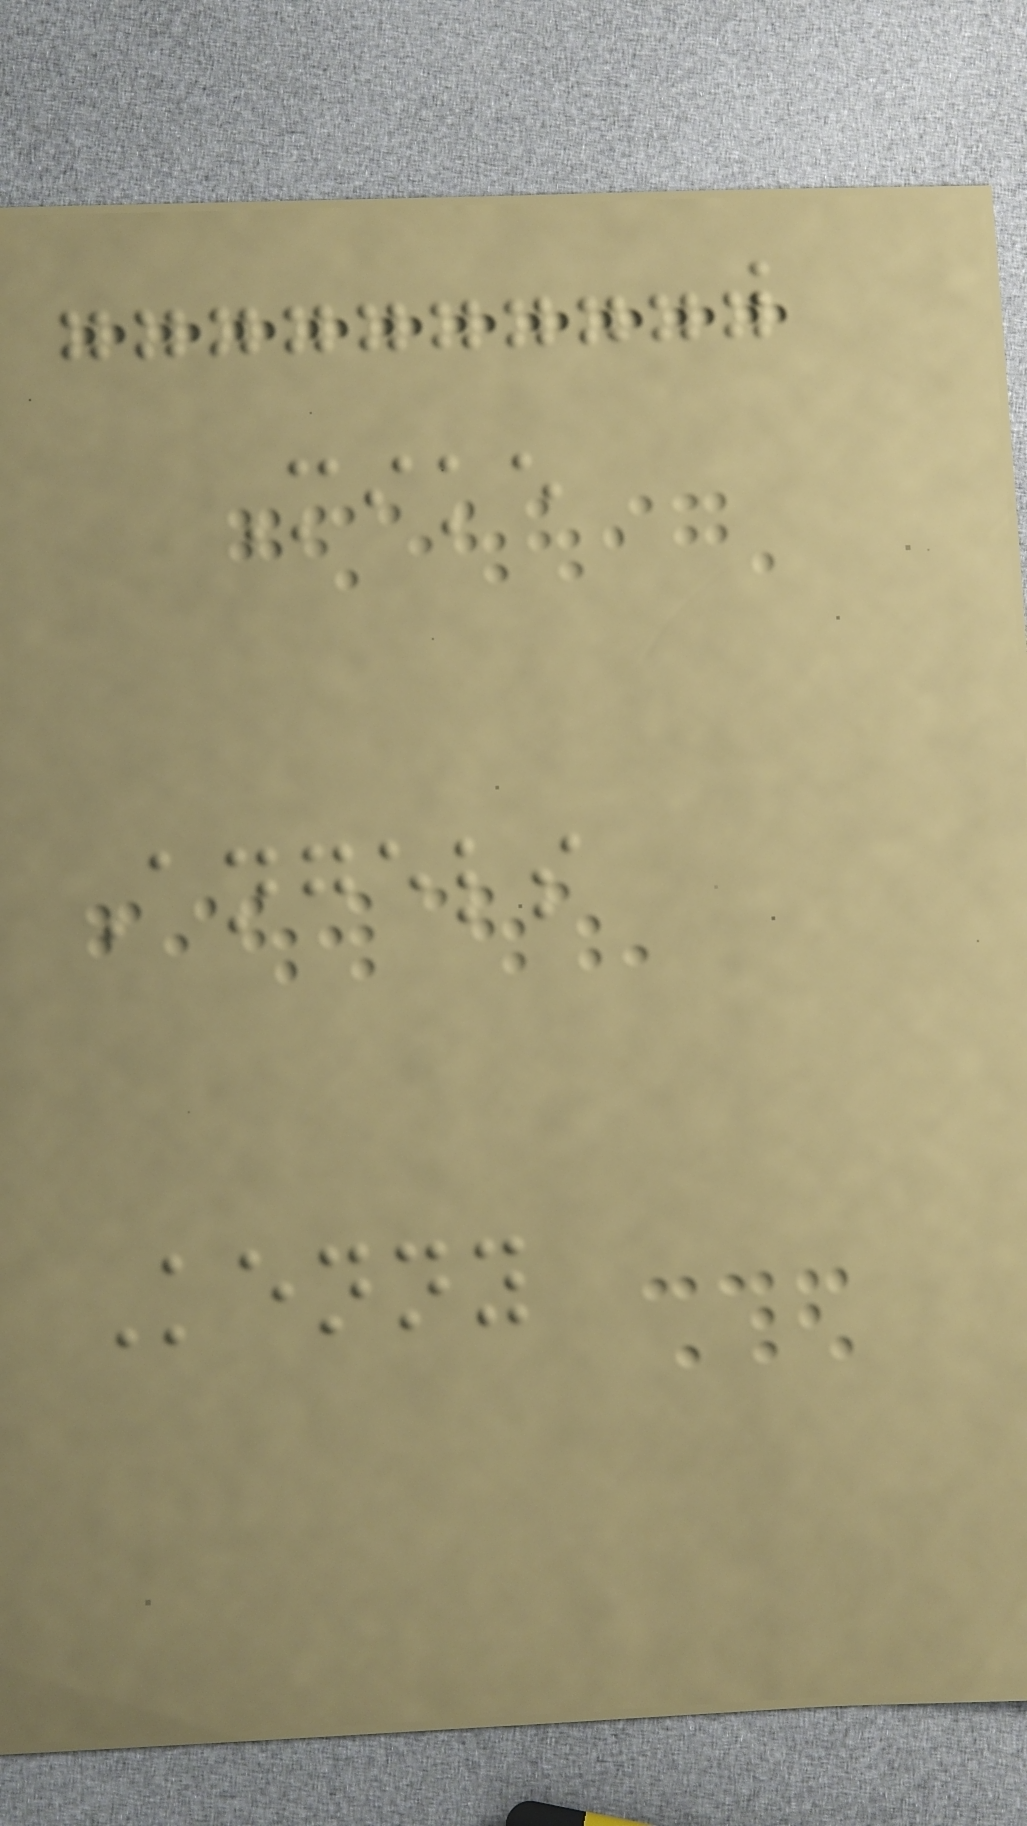Mike
Angels
Kenny
